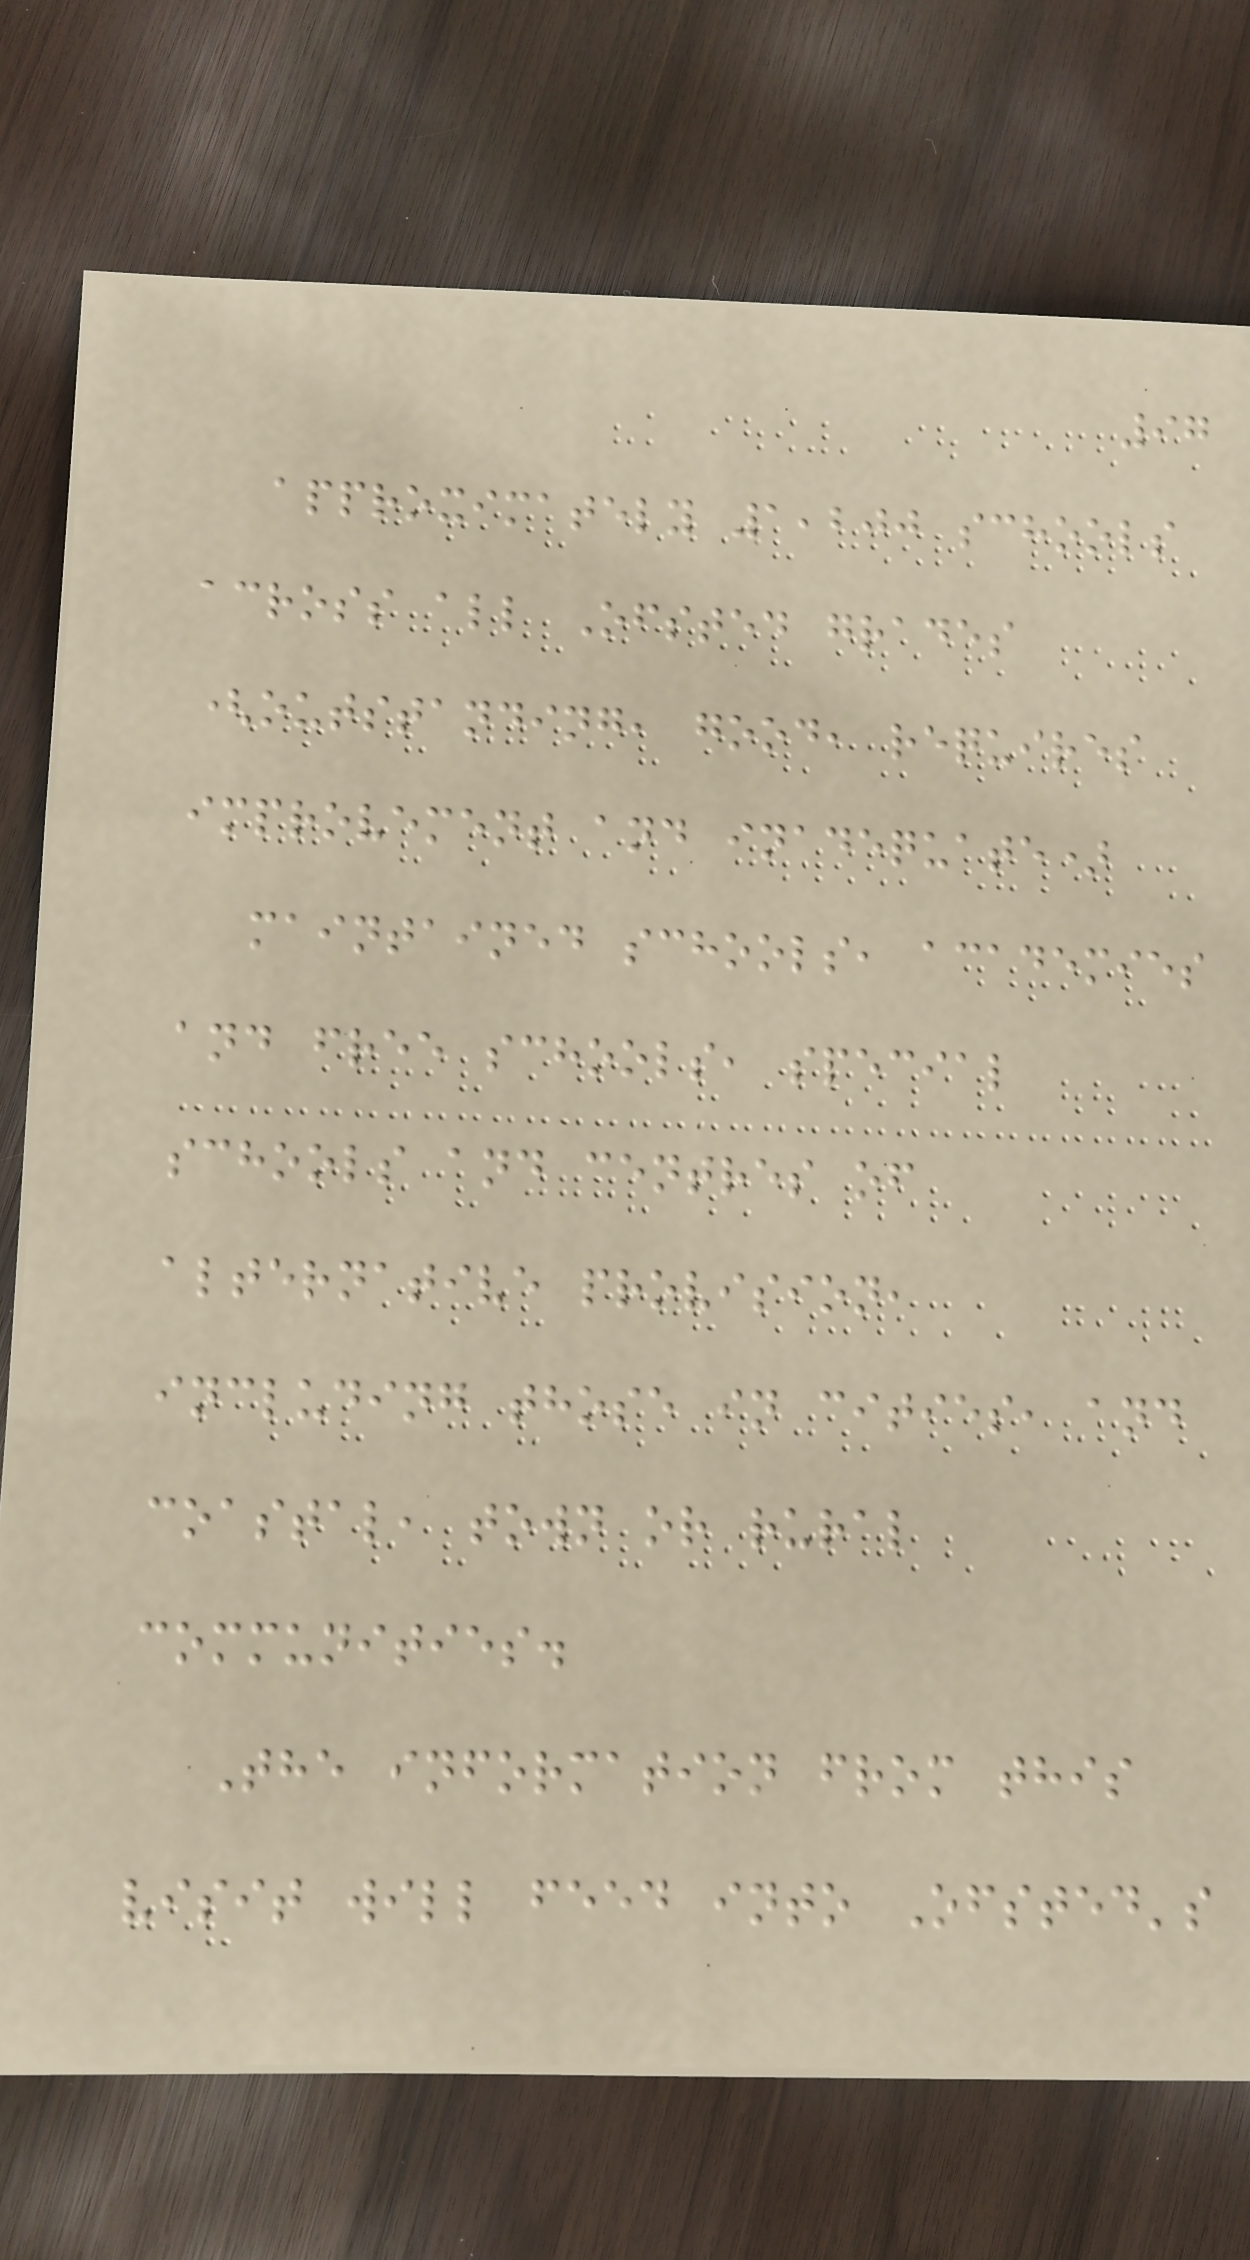97
approximately 1,200 schools
across all Ofsted grades
(outstanding, good, requires
improvement and inadequate)
maintained schools, academies
and free schools, special
schools and centres of
alternative provision,
including those in cities, and
coastal, town or rural
communities.
The information from this
visit will feed into Ofsted's
